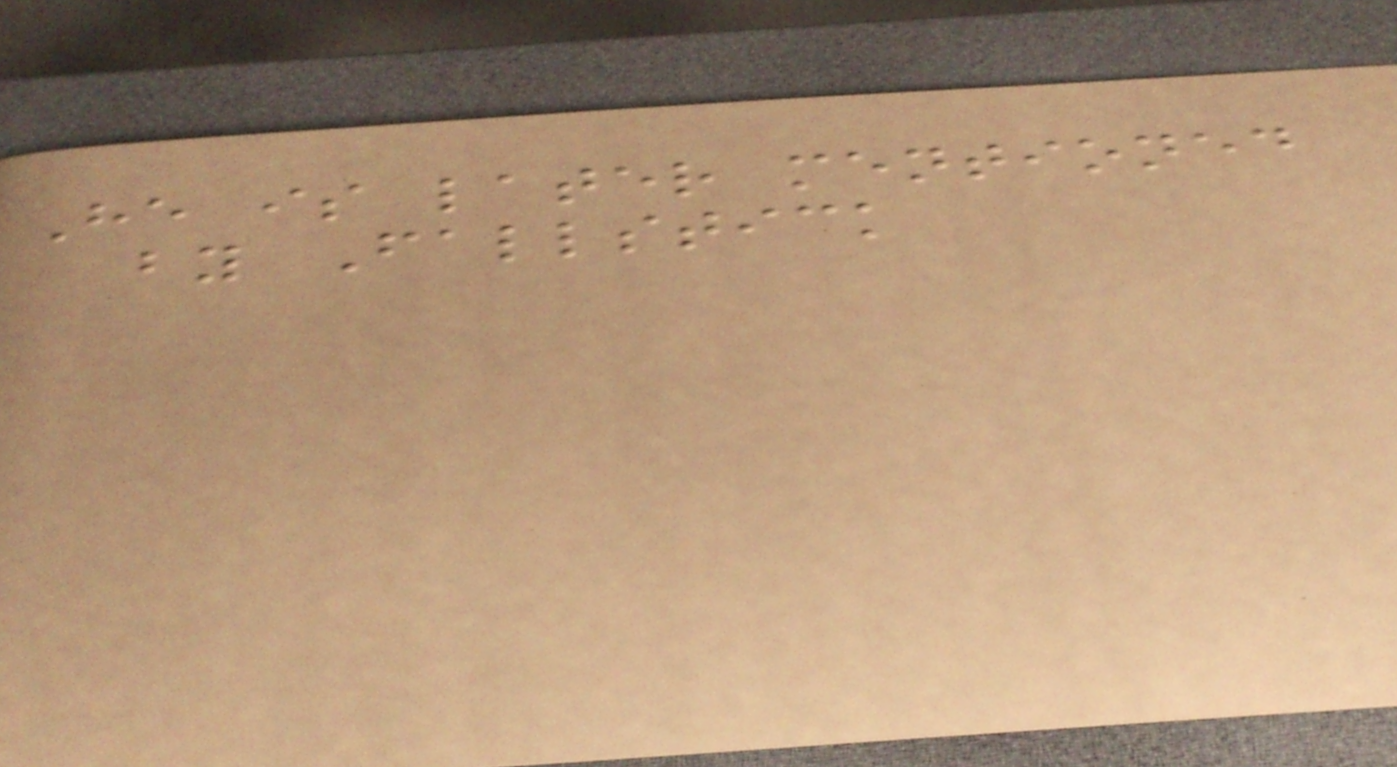He is later mentioned
by Fallstick
